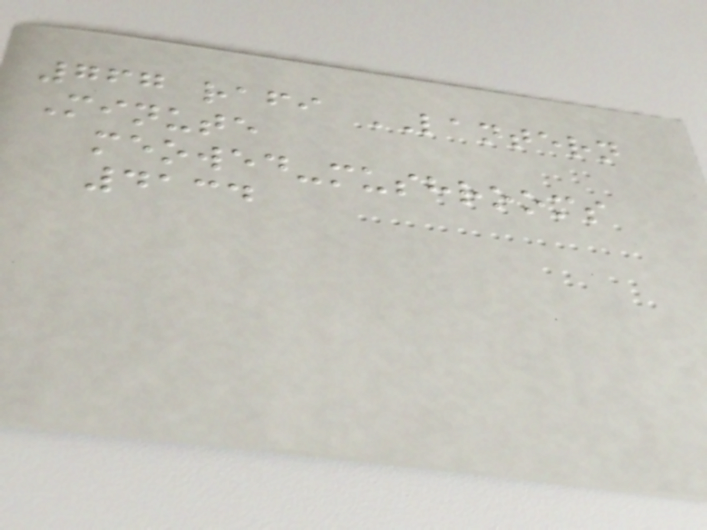767 rafi LANTERN
Minute
meowed-mushrooms
4134
